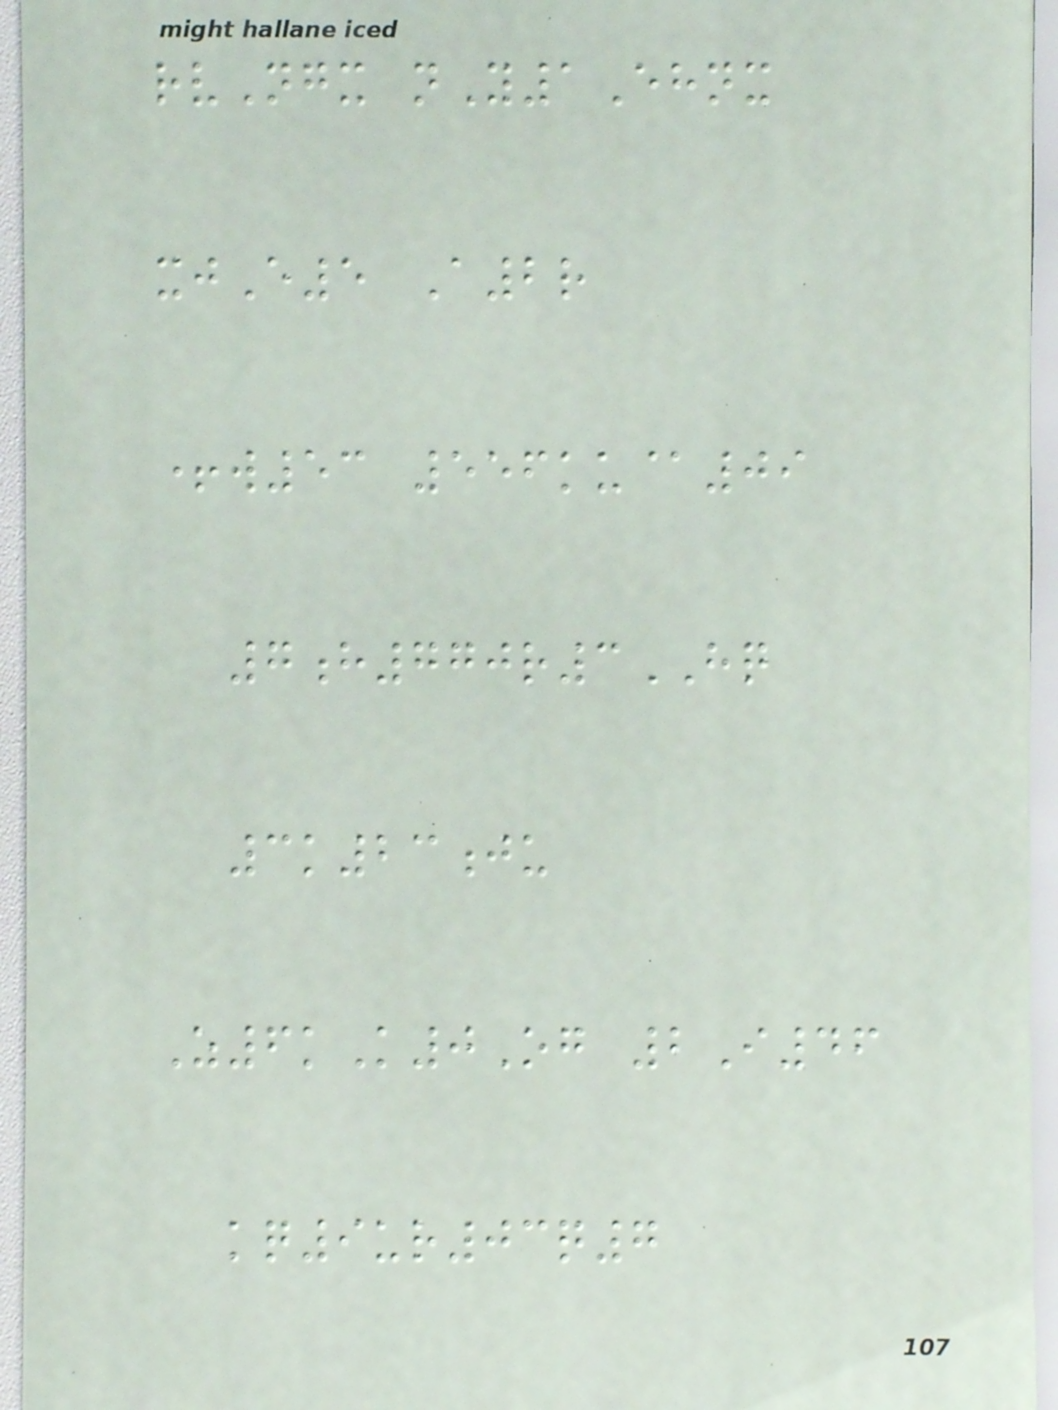rvNgx nY1Ehnx
xjE5 A2r
+w53 556ku@09
7h770r3HQ
3k23ju
Z6kK0Og 2I46
kq9ur03q7
